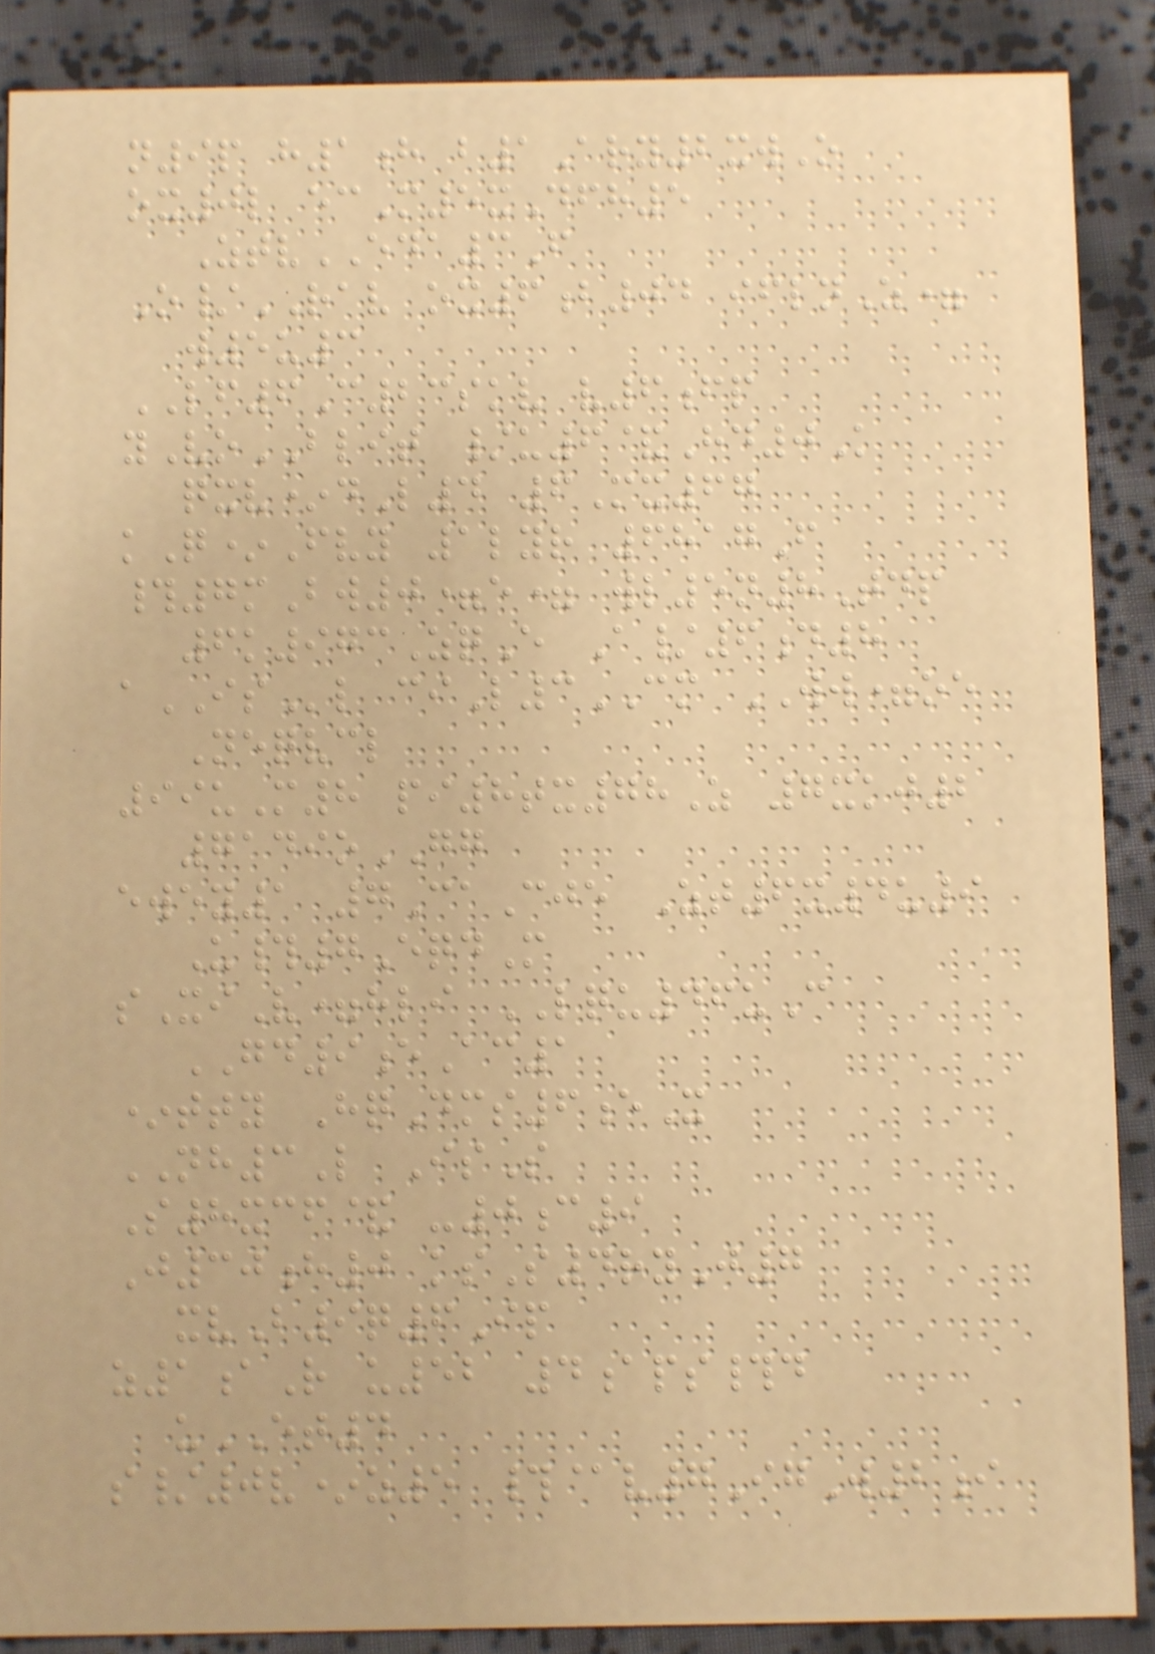n9p h1h b1Ary2xwO
ox0l ecM5xDfh5
ZtvEDA3F
O/RAV ox6b04 iflnZ=
w5u3
LF6C23skv v6fp
yVoBLIT /u6&Hd0K
qxv*dL4 6Mx67
kQ*Fvy 1lyr 6817F
#7mBw0=e= wl5n8Tdp
6k973ZqE A/6d8
aISl ciL3CM WW=oe
Neqvcl
99uM8 pi8tx78Z 7xkj2
7149oGG
ewey1 7CaCje Zt6x4u9
U#7EqdM
sXiV=hli LQU46uC
GD9eAc1
*tty HqDms6eX
NH3L IsS
S8xcf& -0c9
J30h0 ksS4ryJ7
xvB9q6Ip
z1aR u52 4aps#d
uET4
s/0v*z5 #@v7IgW2i
